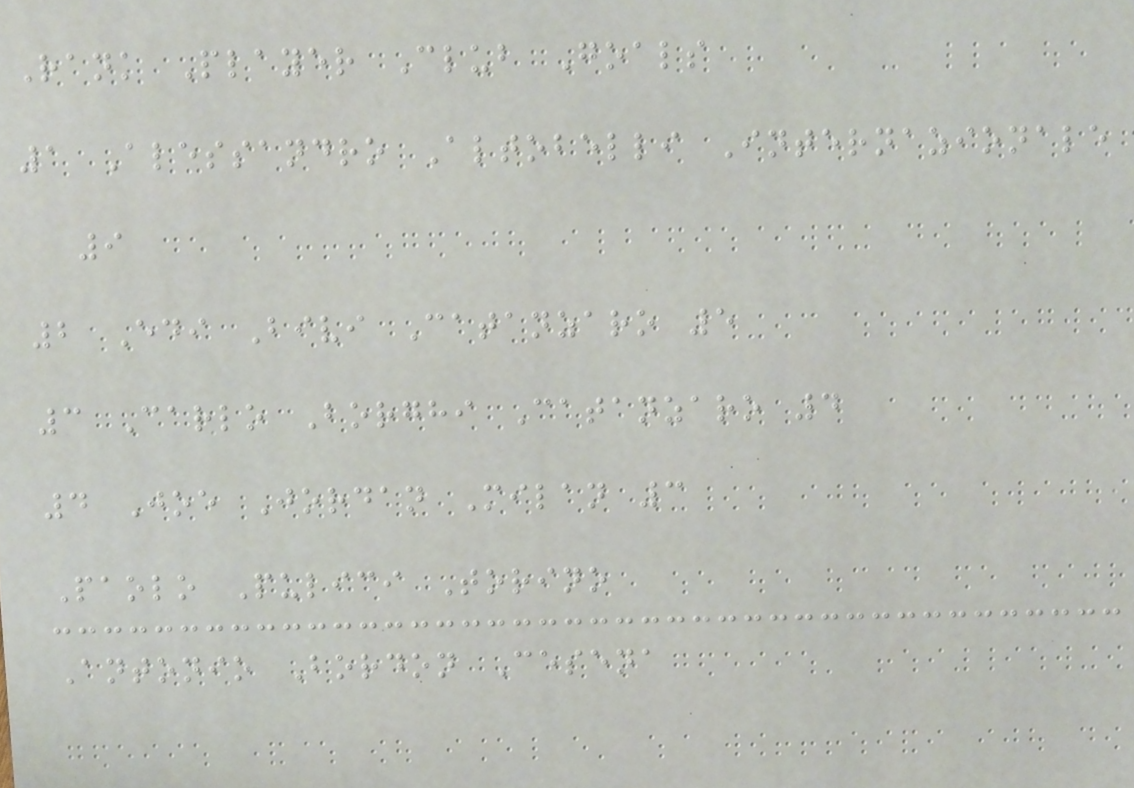Rank Player Club Goals
1 Alessandro Altobelli Internazionale
9
2 Edi Bivi Catanzaro 5
3 Carlo Borghi Catanzaro 4
4 Joe Jordan Milan 3
Paolo Pulici Torino
Antonio Bordon Cesena
